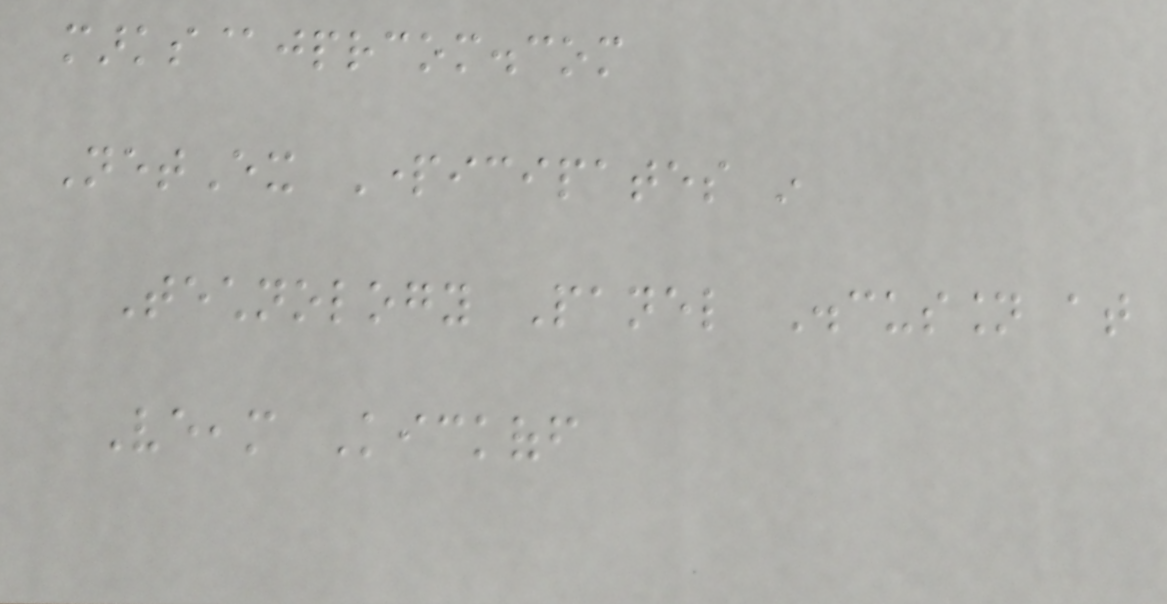marks@jprcom.com
NetEx Participates in
Technology Panel Discussion at
Veeam Kickoff
